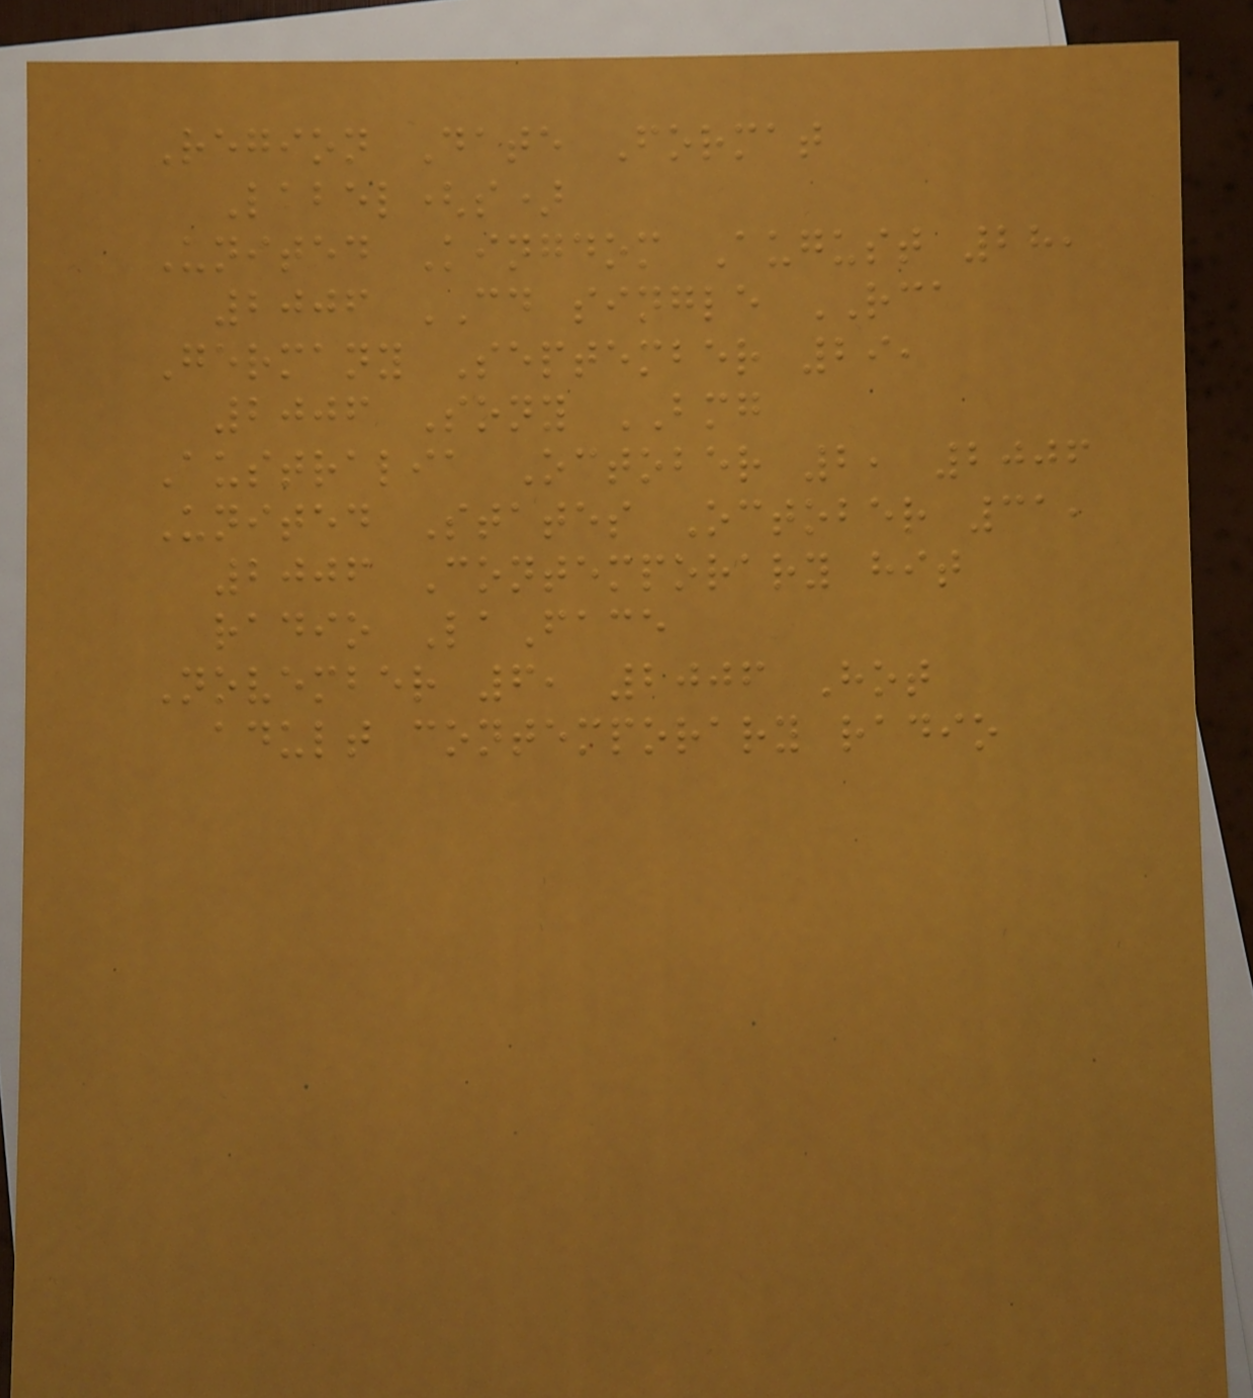Region Date Format
Label(s)
United Kingdom August 28,
2006 CD single RCA
Germany September 29,
2006 Sony BMG
Australia October 2, 2006
United States October 31,
2006 Contemporary hit
radio LaFace
November 6, 2006 Hot
adult contemporary radio
